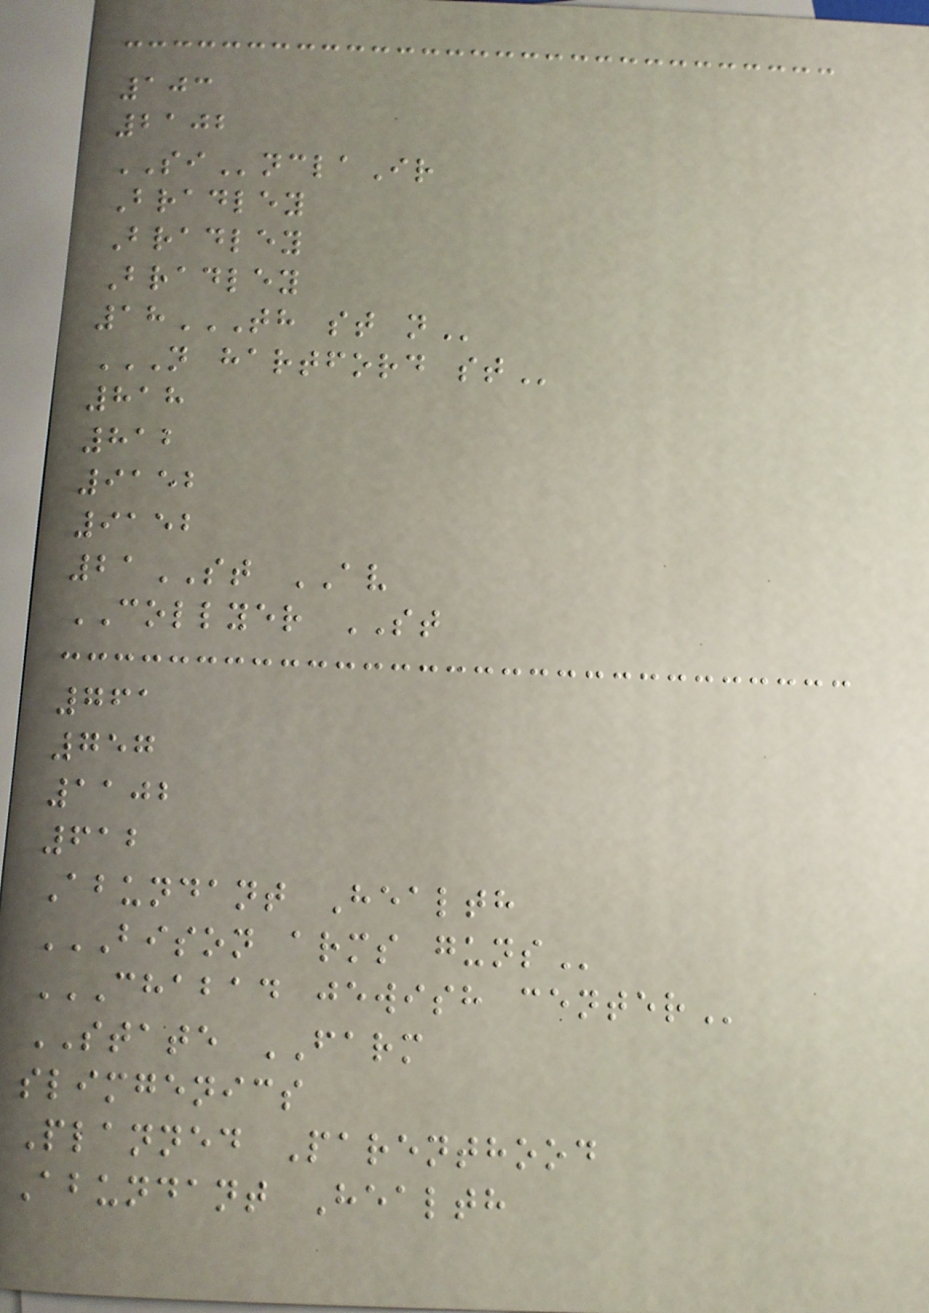103
2102
SInclaIr
Bradley
Bradley
Bradley
18TH ST N
N HARTFORD ST
818
812
9152
9152
21ST AV
COLLYER ST
761
757
1102
612
Abundant Health
BISON ARMS GUNS
CHABAD JEWISH CENTER
STATE FARM
slimgenics
Planned Parenthood
Abundant Health
